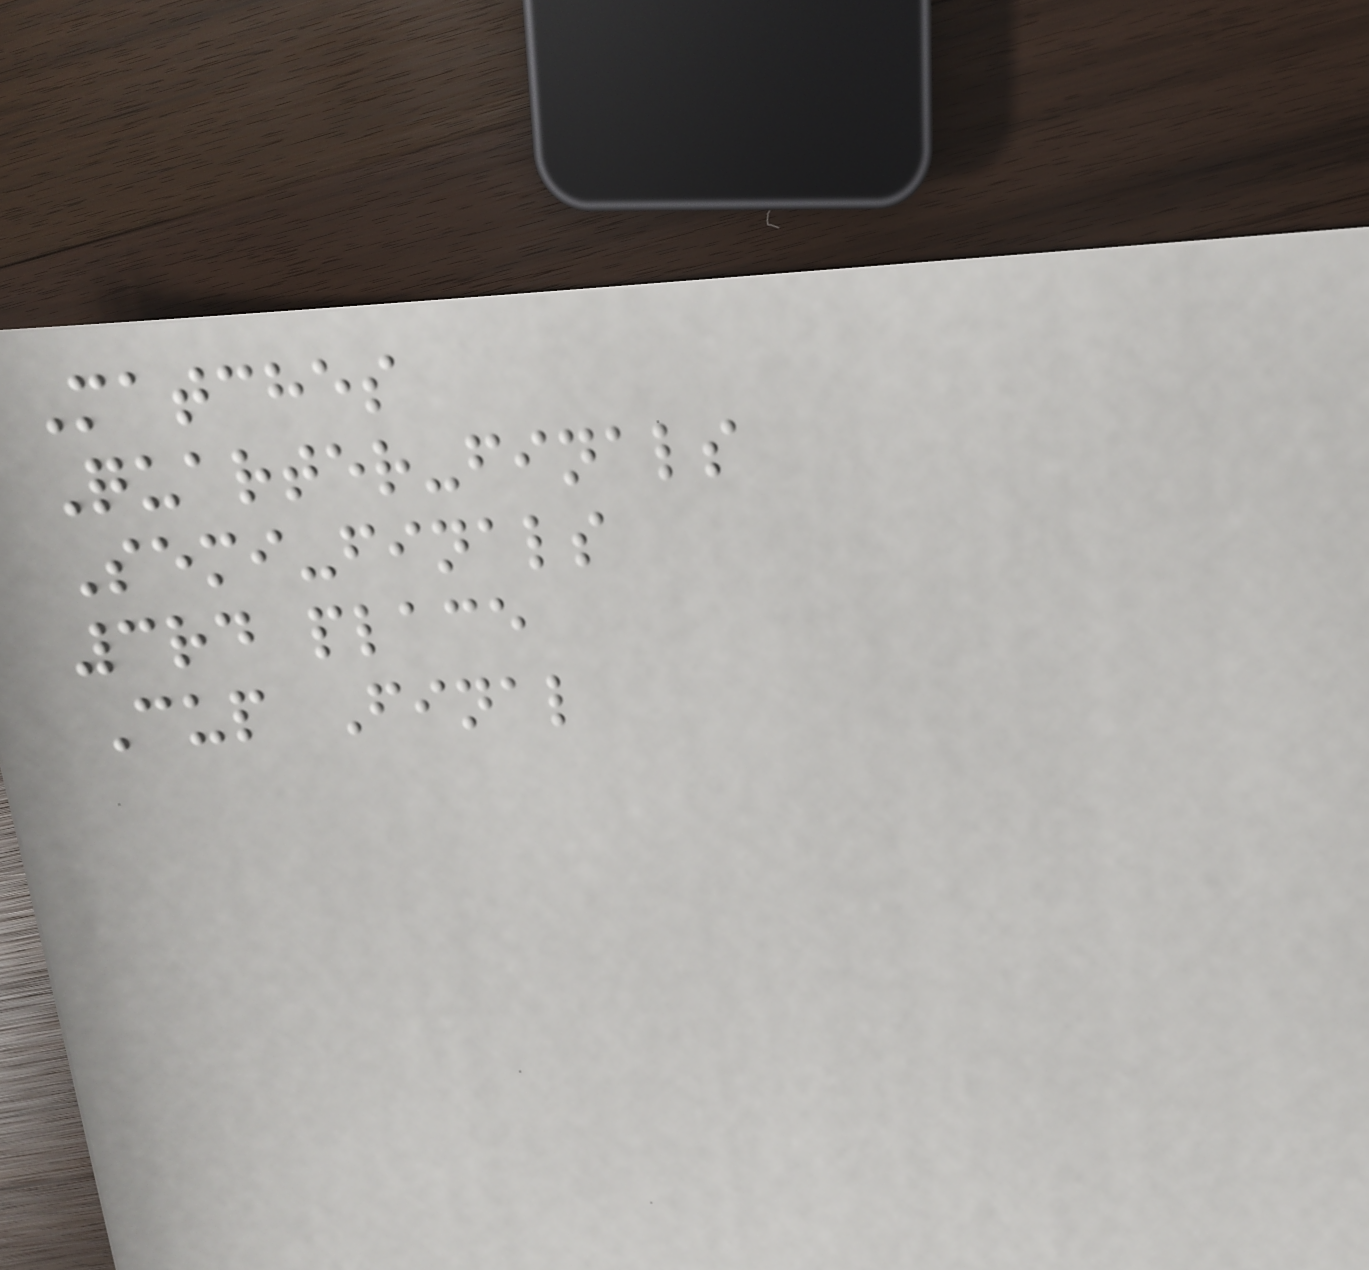Matches
Quarter-finals
Semi-finals
3rd place
Cup Final
